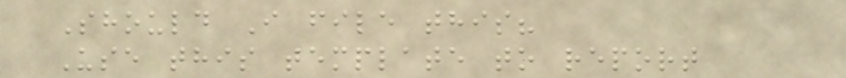Should I file this?
Use this template to report
